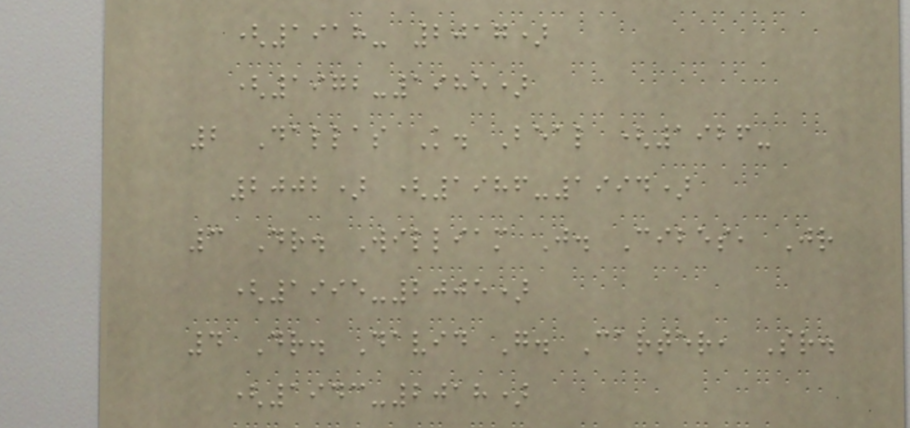(1918- 2017)
(1972-1985)
2 Dallas K. Beal (1926-
2002) (1986-1994)
3 Dr. William J. Cibes, Jr
(1995-2005)
4 Dr. David G. Carter, Sr.
(1943-2018)
